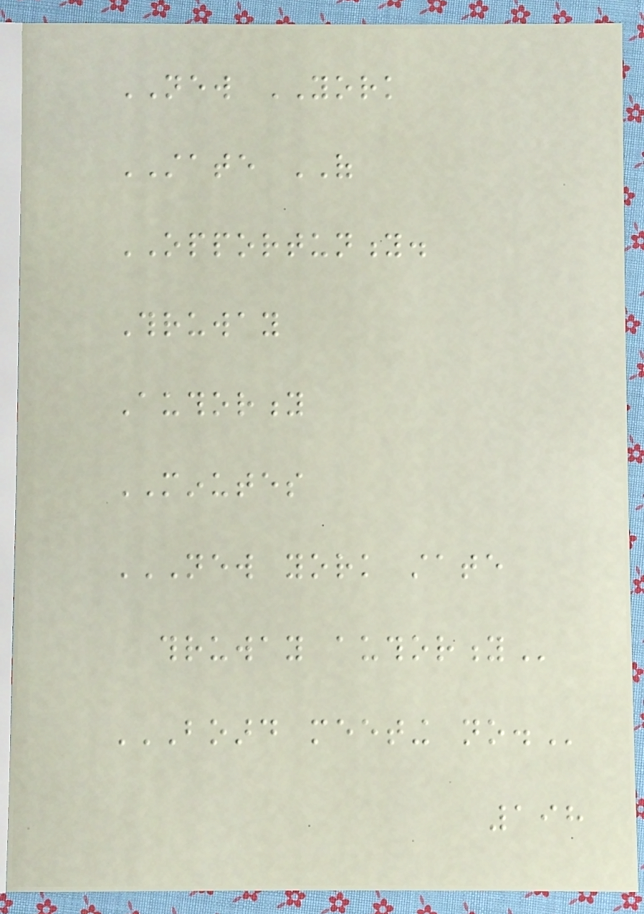NEW YORK
STATE OF
OPPORTUNITY.
Thruway
Authority
MINUTES
NEW YORK STATE
THRUWAY AUTHORITY
BOARD MEETING NO.
198
